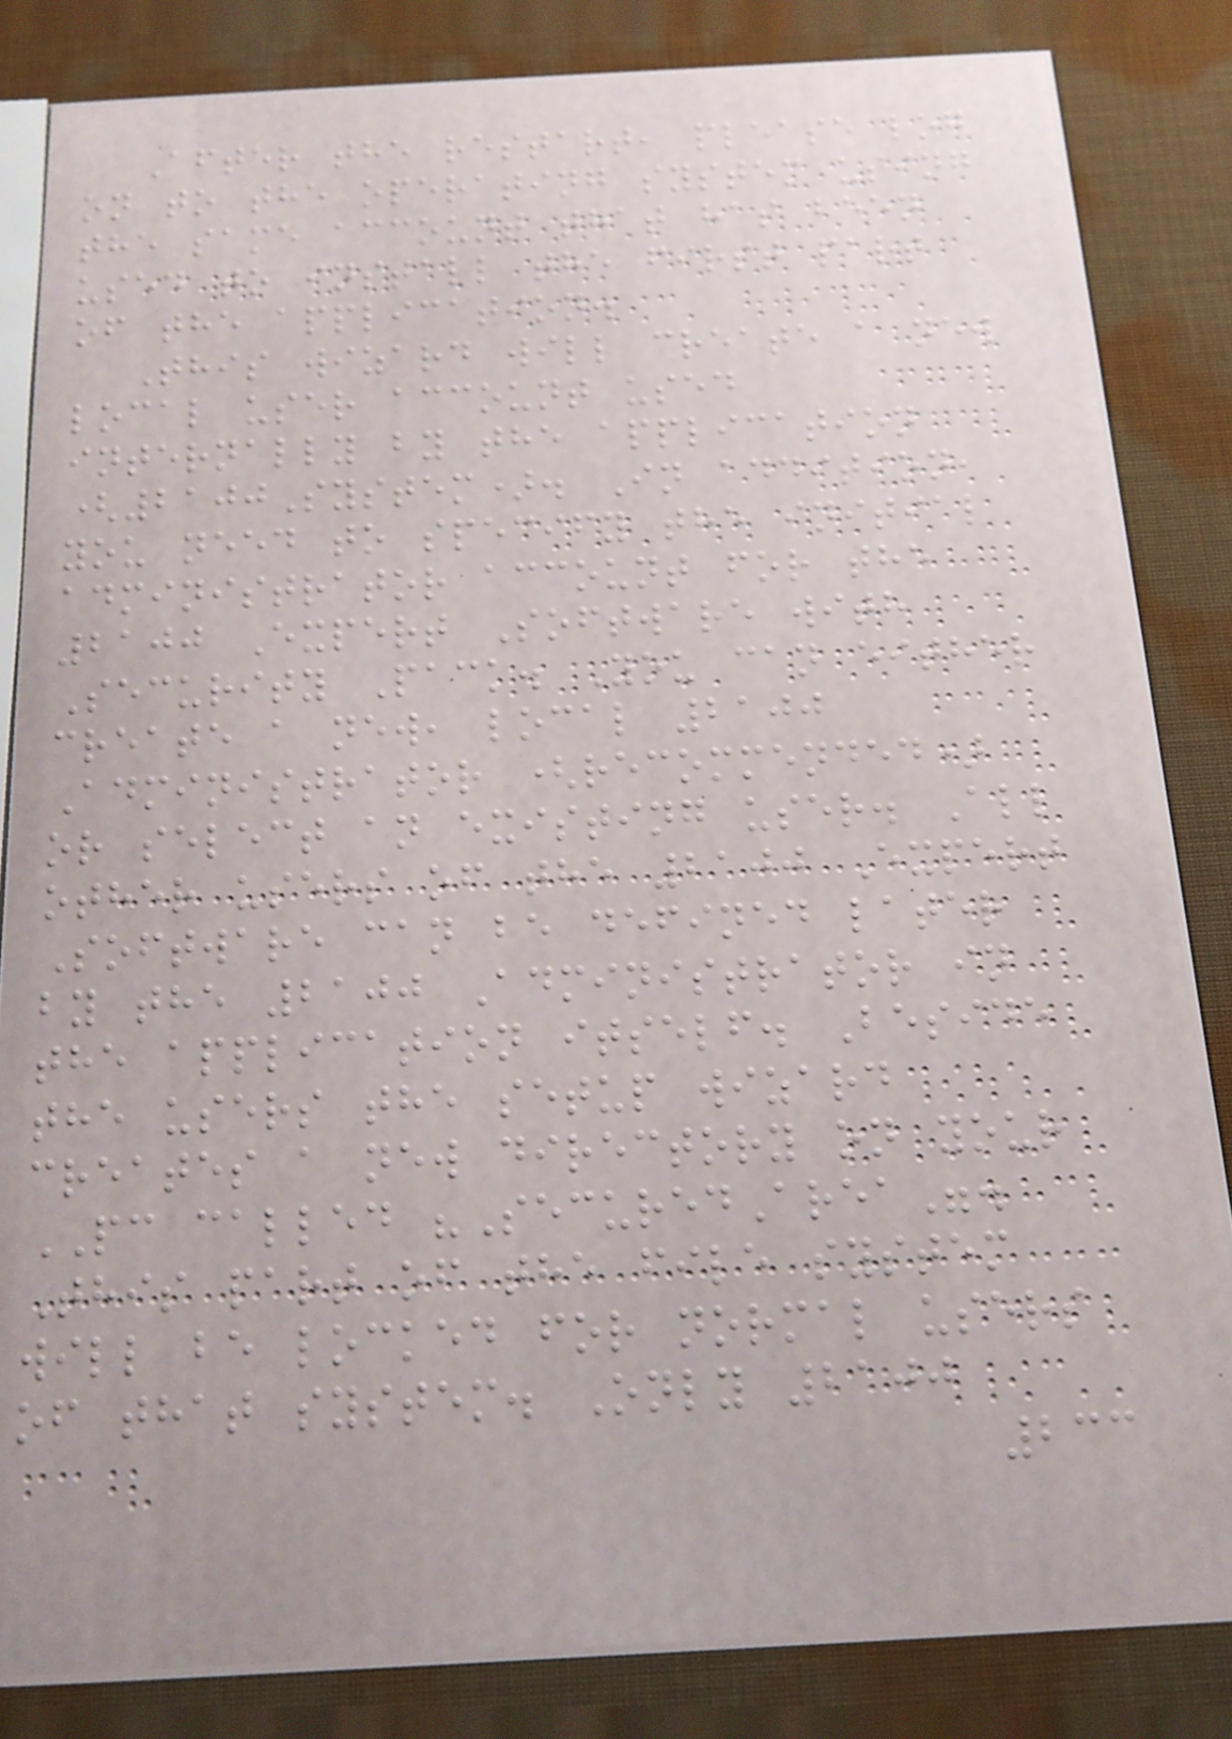After the restart, please log
on to the operating system using
the same account that has been
used to install the first part
of the application.
This wizard will create a new
local user account used
internally by the application
(2100System). In addition,
you need to specify the initial
administrator account for the
2100 Expert Software with
Security Pack. You can either
create a new, local 2100
Administrator (recommended)
or select an existing user. All
other users of the 2100 Expert
Software can be defined later
by the 2100 Administrator in
the application itself. Beside
the users the setup wizard
creates a new directory on your
PC called "SecuredArea".
This part of the file system
will be locked for normal users
of that system. Only 2100
233
